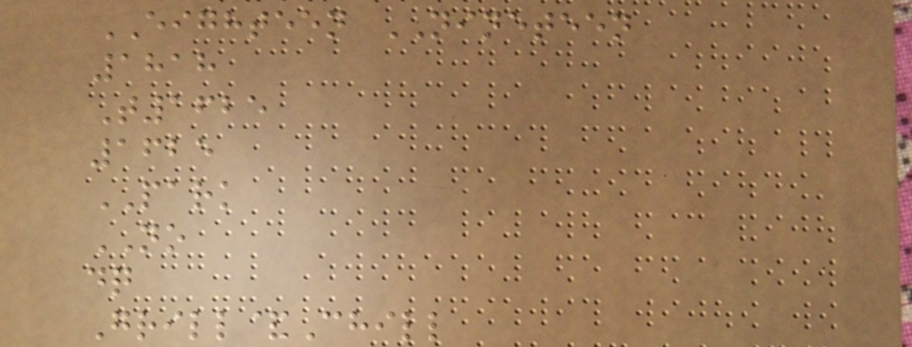EIGHTEEN NINETEEN
1818
T1625
1625
PARK
NO
dq
Grill&Chill
